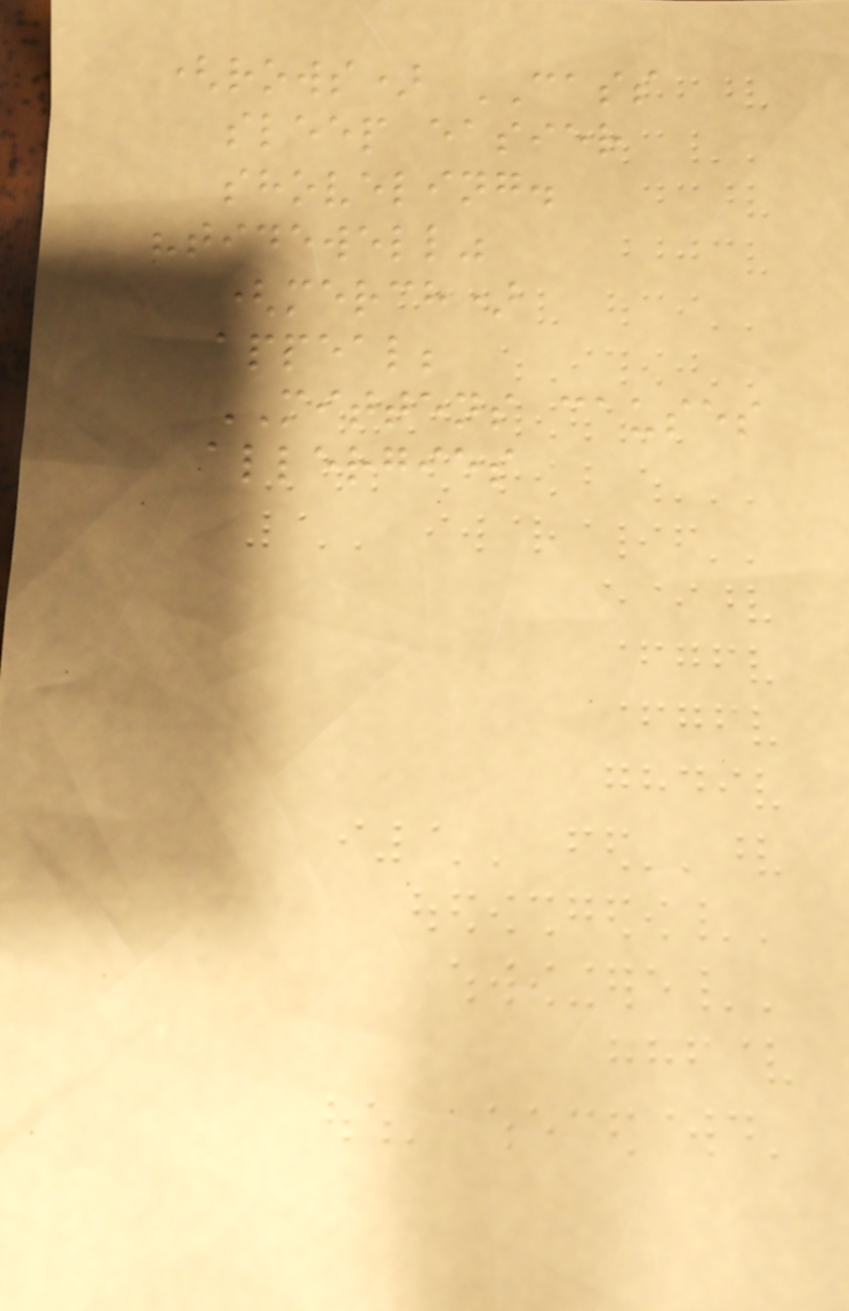(rows) CASS
sleep easier
shoveling.
"tidewell"
(merch)
appeal;
MITTENS causes
allergies
